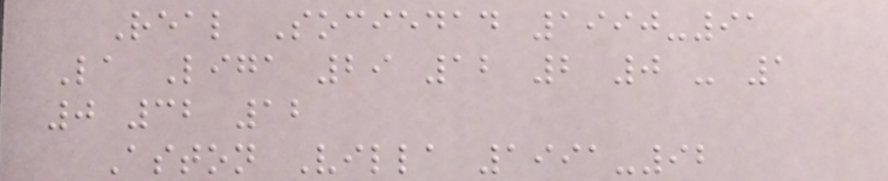Real Sociedad 1990-91
La Liga 29 12 2 0 - 1
0 32 12
Aston Villa 1991-92
